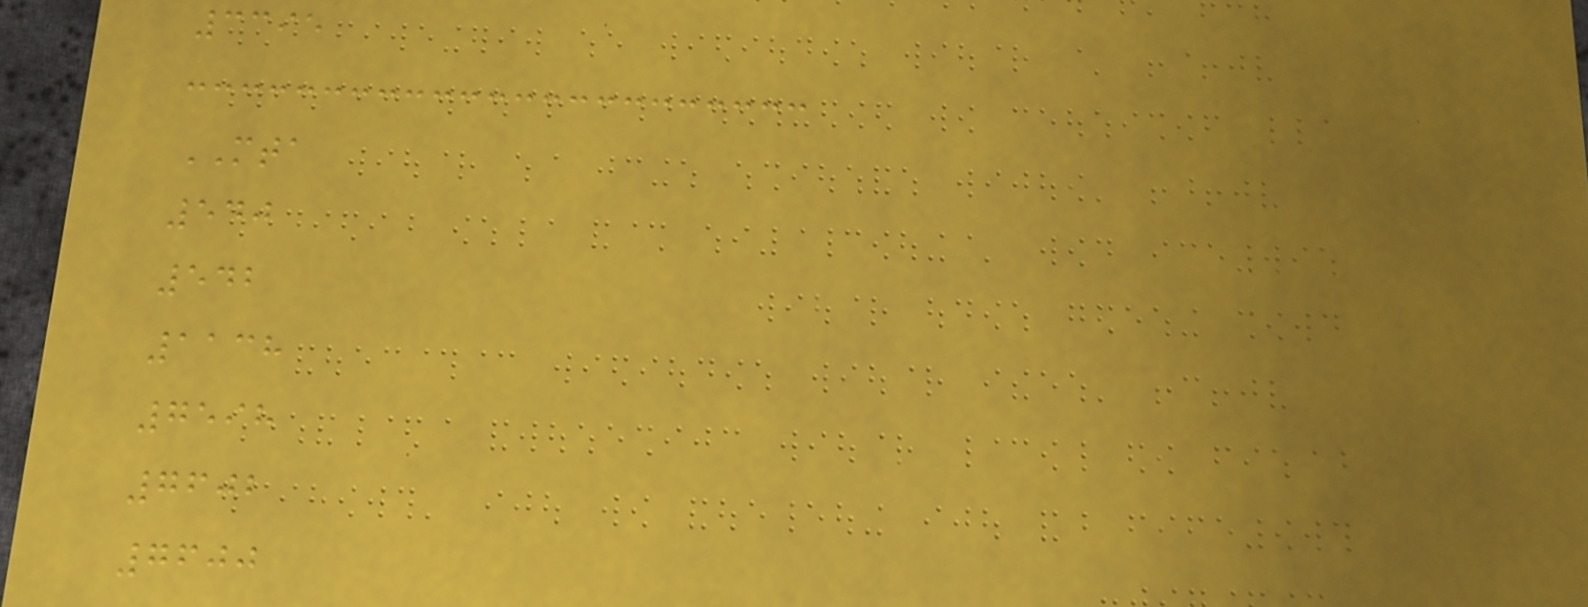3395
MTA
540
542
1138
7598
7602
7600
